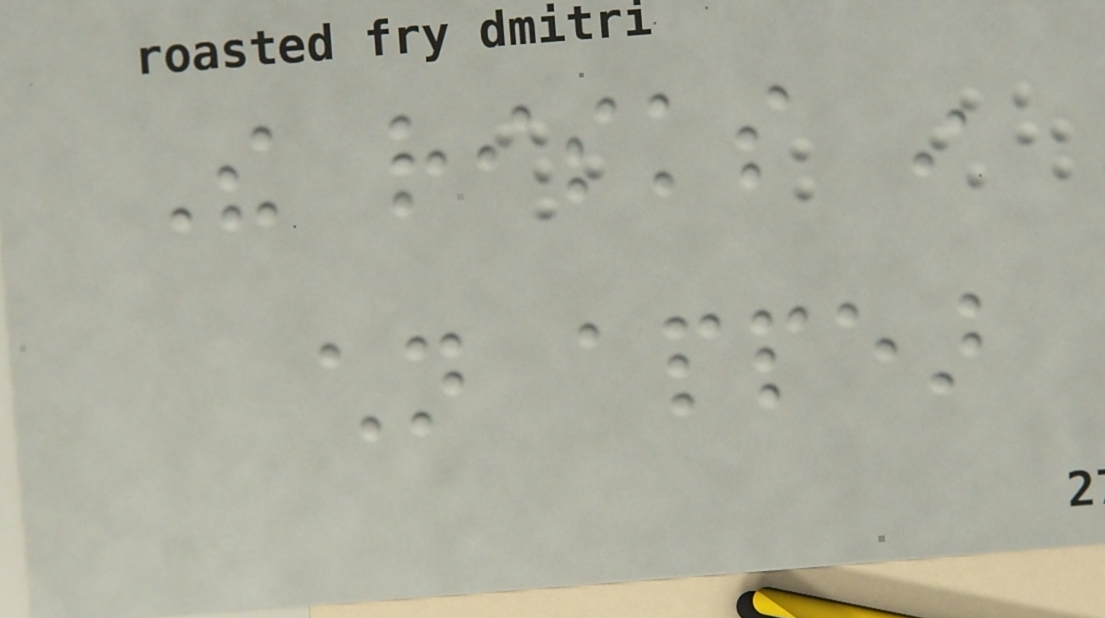The risks in
children appear
